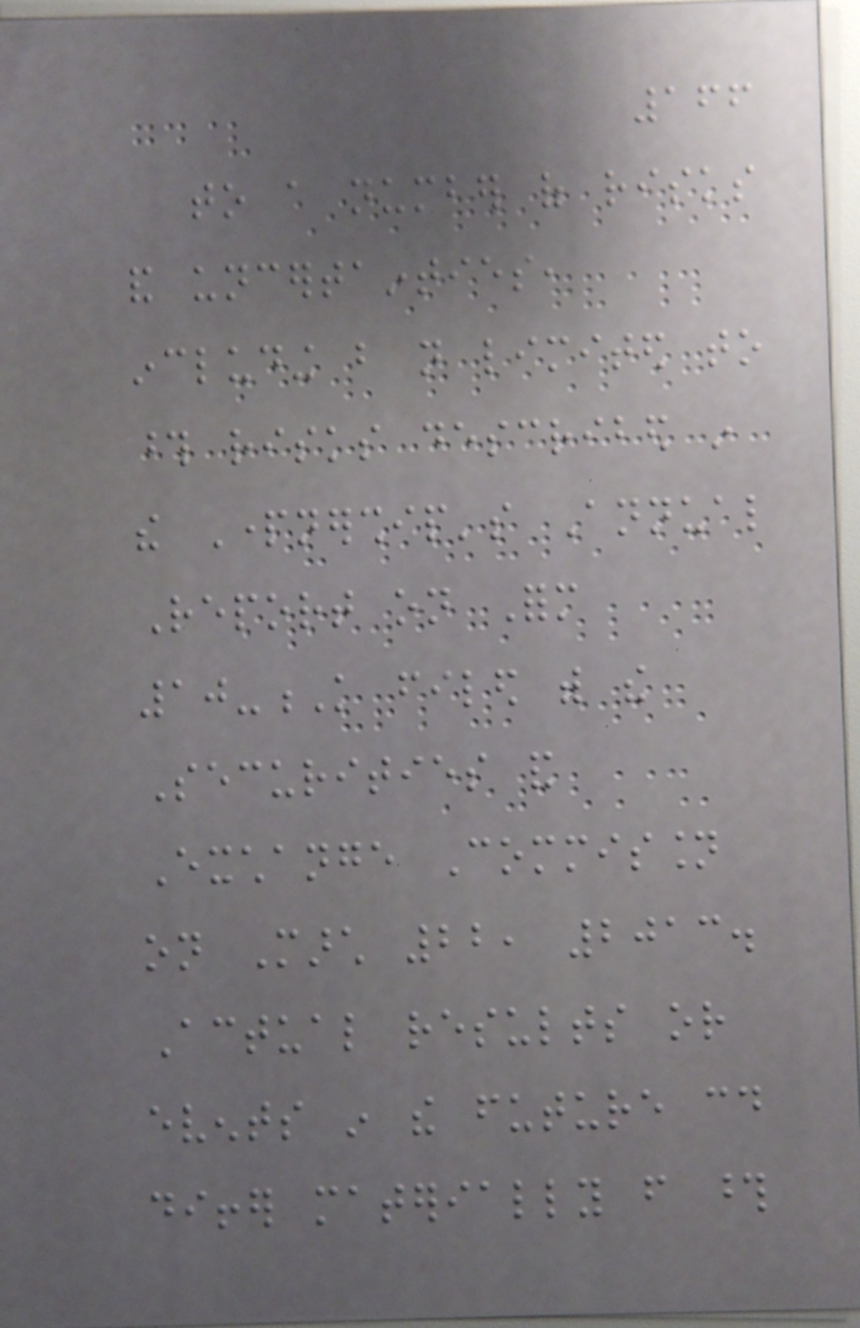166
to a number of risks
and uncertainties,
including but not limited to
those risks described in
the Partnership's Annual
Report on Form
10-K filed with the
Securities and
Exchange Commission
on March 22, 2013.
Actual results or
events in the future could
differ materially from those
